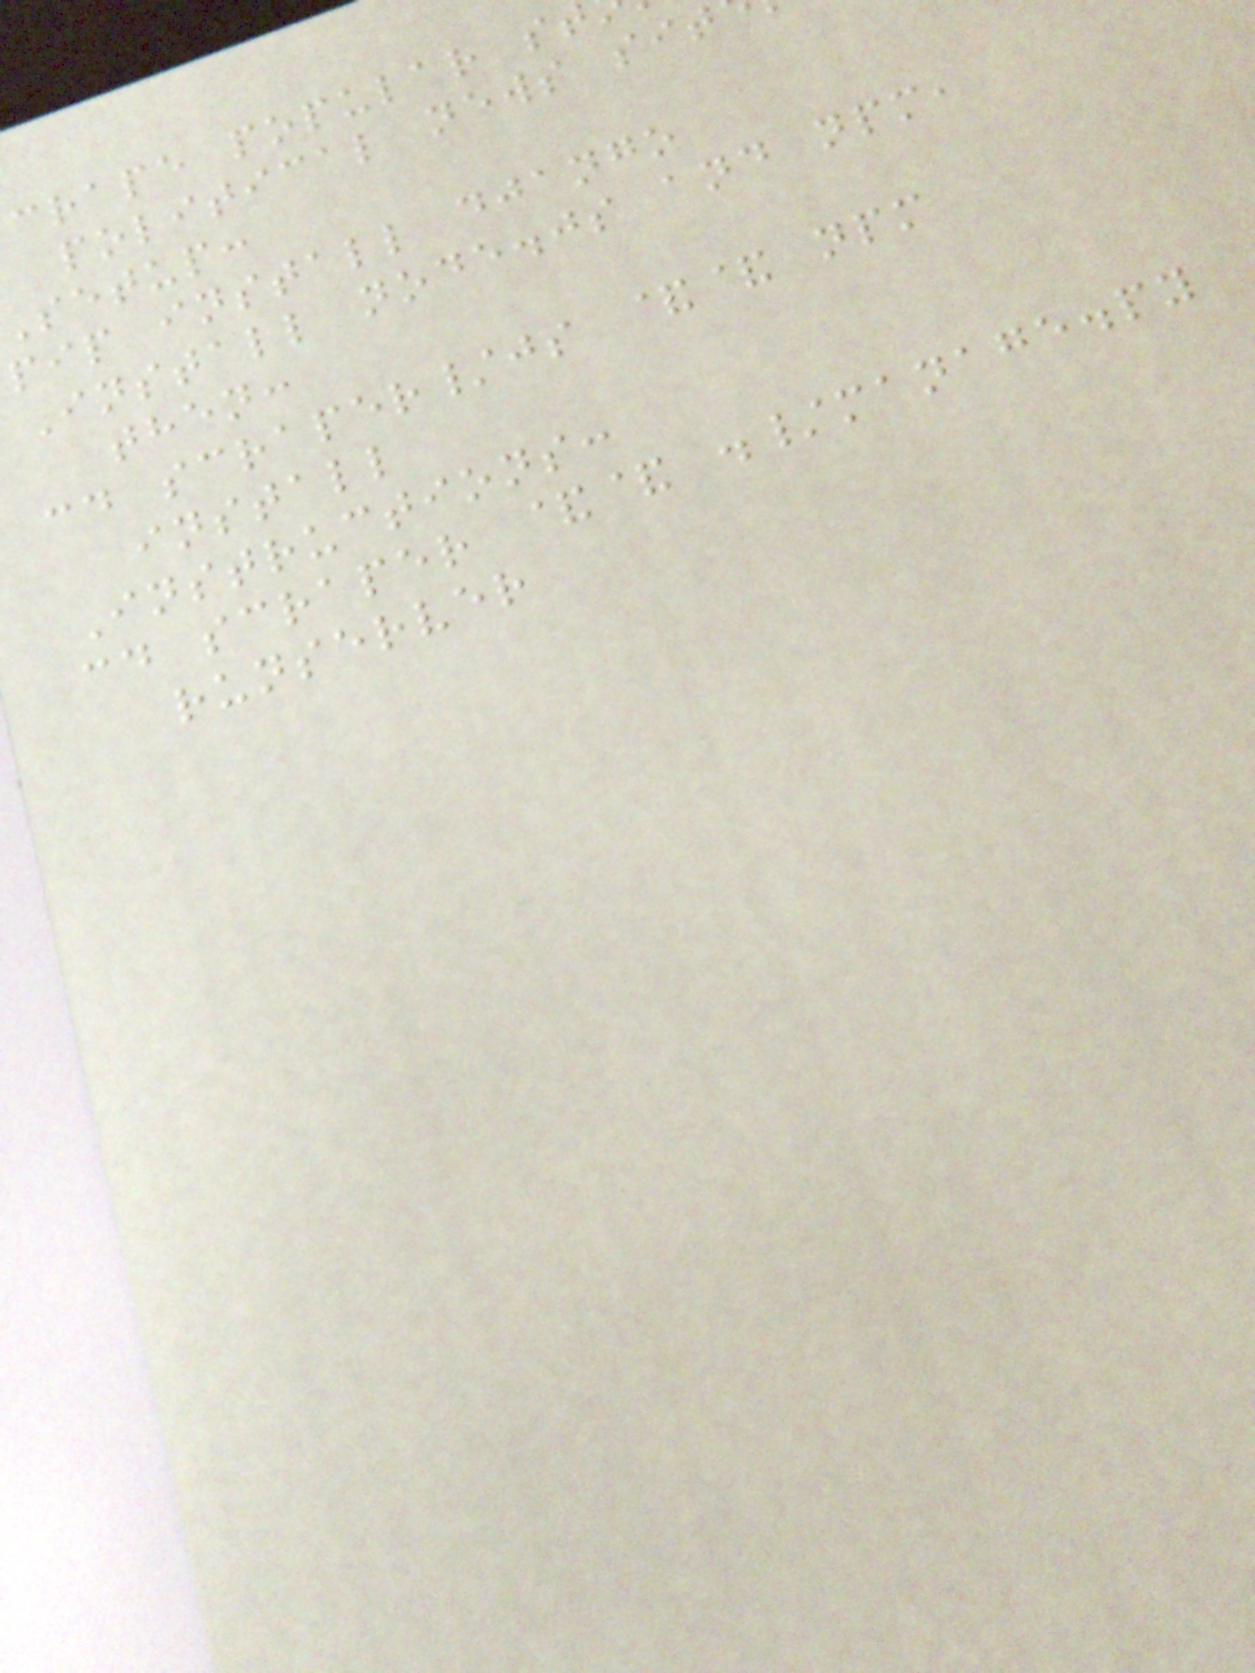crape popular st
political news sit
setup:
pip install django
Install node.js and npm,
then:
cd scraper/js && npm
install
Instructions:
cd scraper && ./manage.py
runserver
